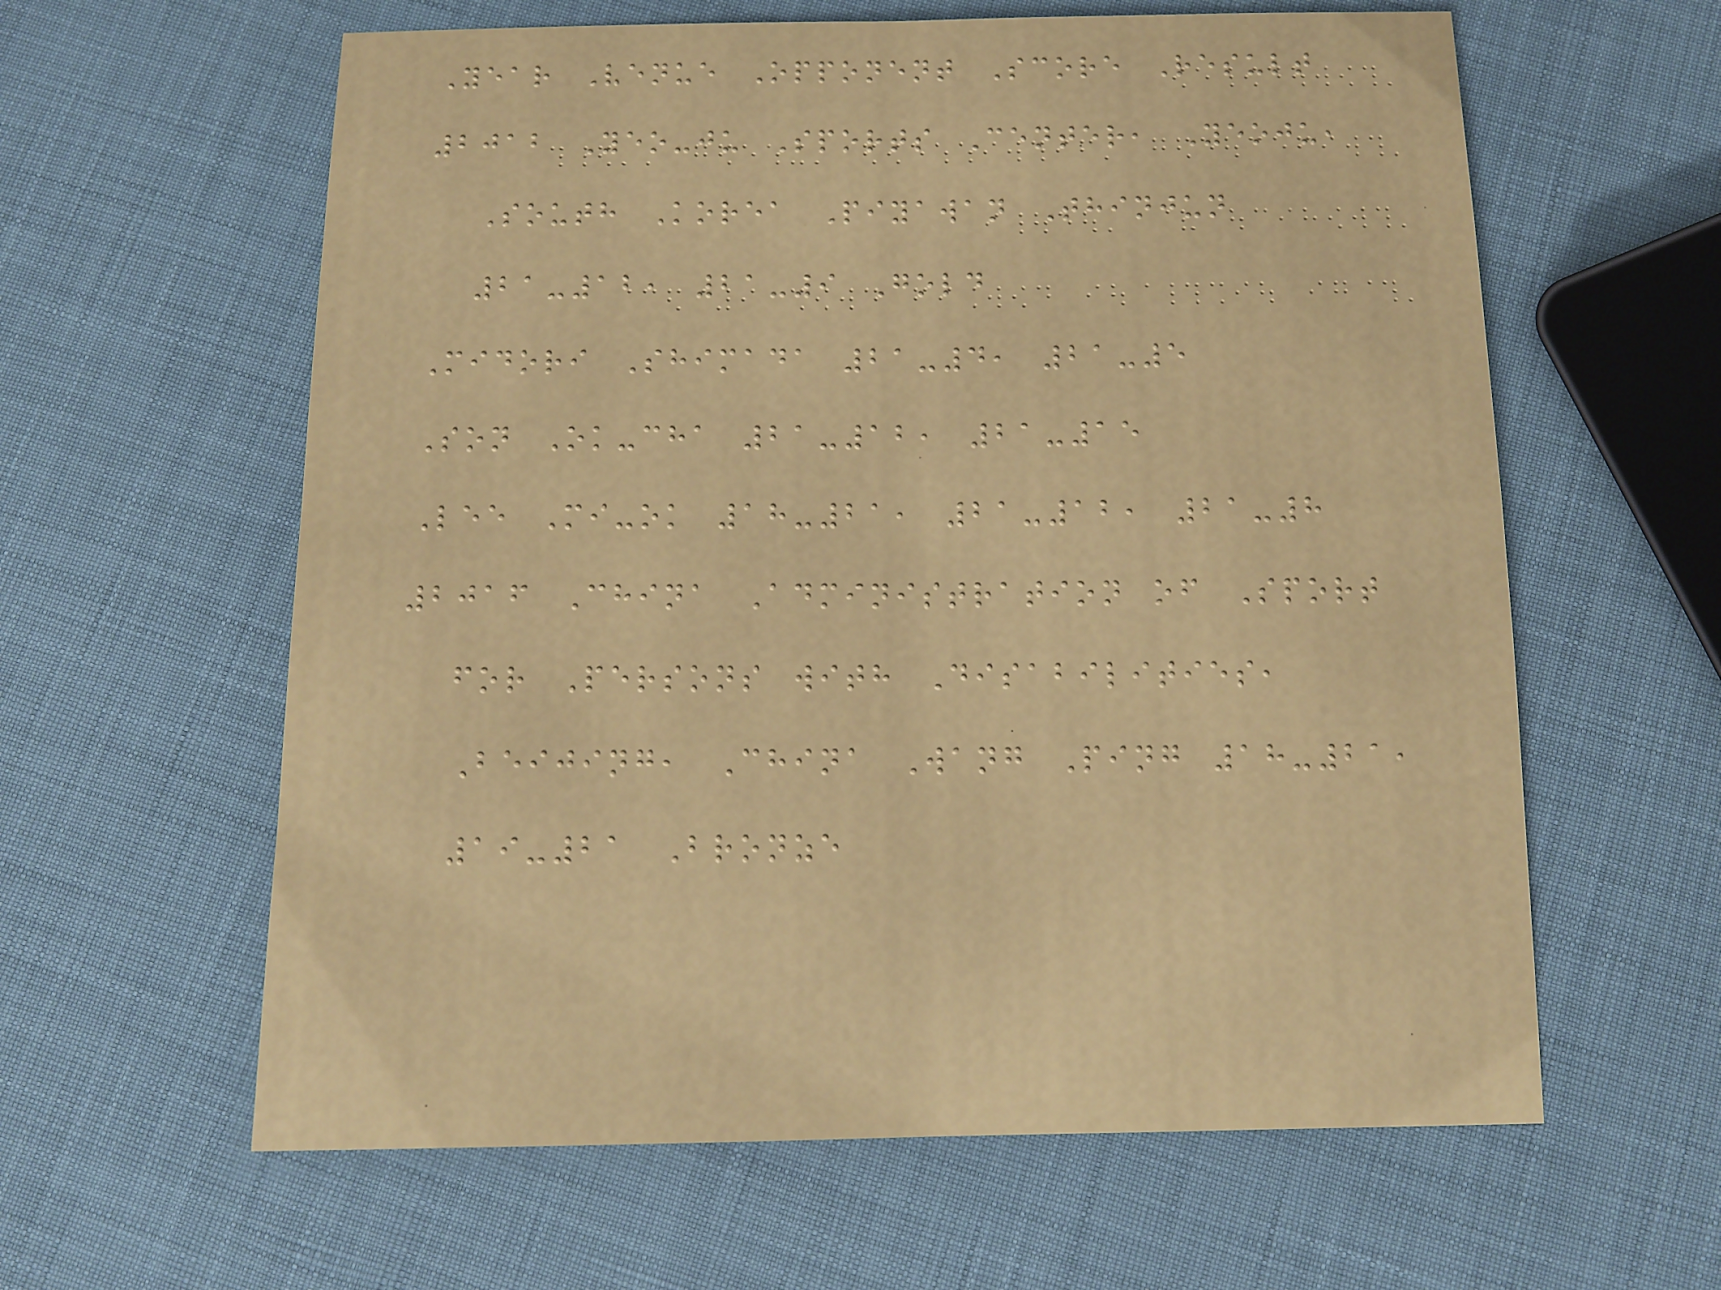Year Venue Opponent Score Result
2012 Yeo-ju Sports Center, Yeoju,
South Korea Piyawan Thinjun
21-12, 21-9 Gold
Midori Shimada 21-4, 21-5
Son Ok-cha 21-12, 21-15
Lee Mi-ok 18-21, 21-12, 21-8
2016 China Administration of Sport
for Persons with Disabilities,
Beijing, China Wang Ping 18-21,
19-21 Bronze
